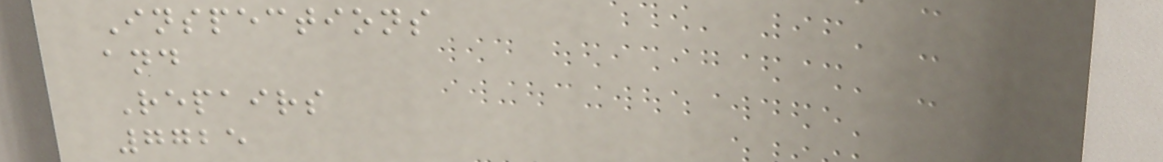Inspections
and
Repairs
7725
